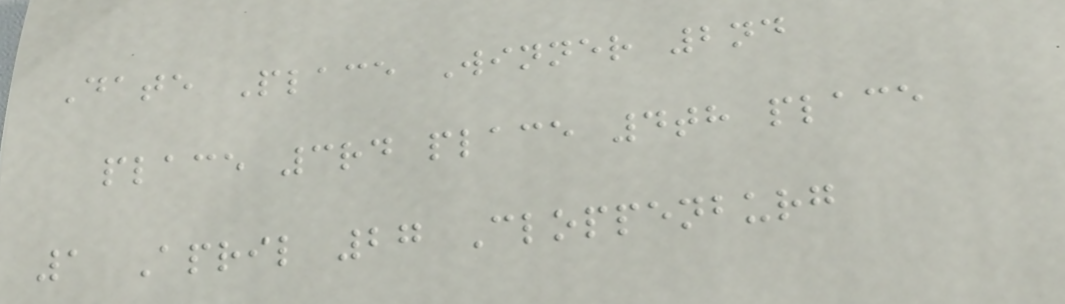Date Place Winner 2nd
place 3rd place 4th place
1 April 27 Cloppenburg
